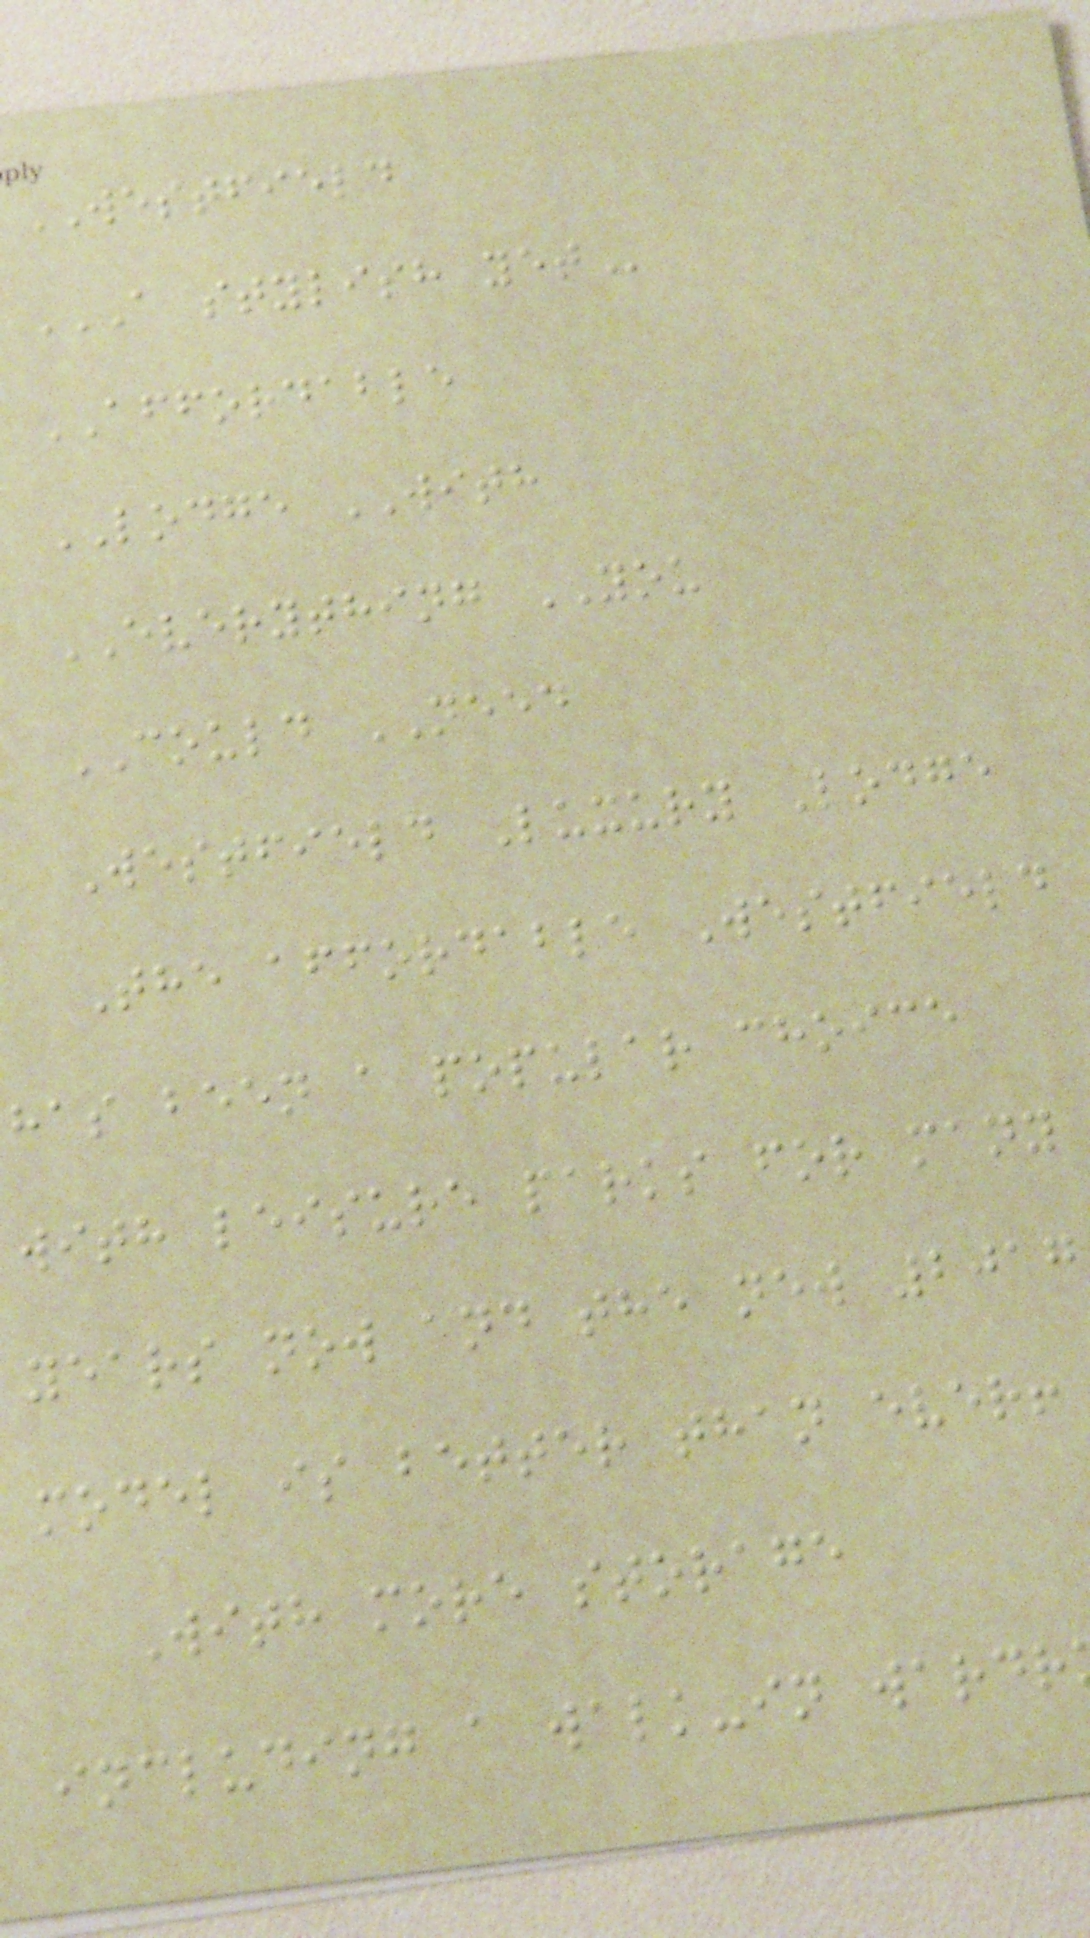WESTFIELD
A STYLISH YET
AFFORDABLE
LODGE WITH
EVERYTHING YOU
COULD NEED
Westfield Luxury Lodge
The affordable Westfield
has been a popular choice
with leisure parks for many
years now and the new 2017
model is better than ever!
With more storage
including a walk-in wardr
